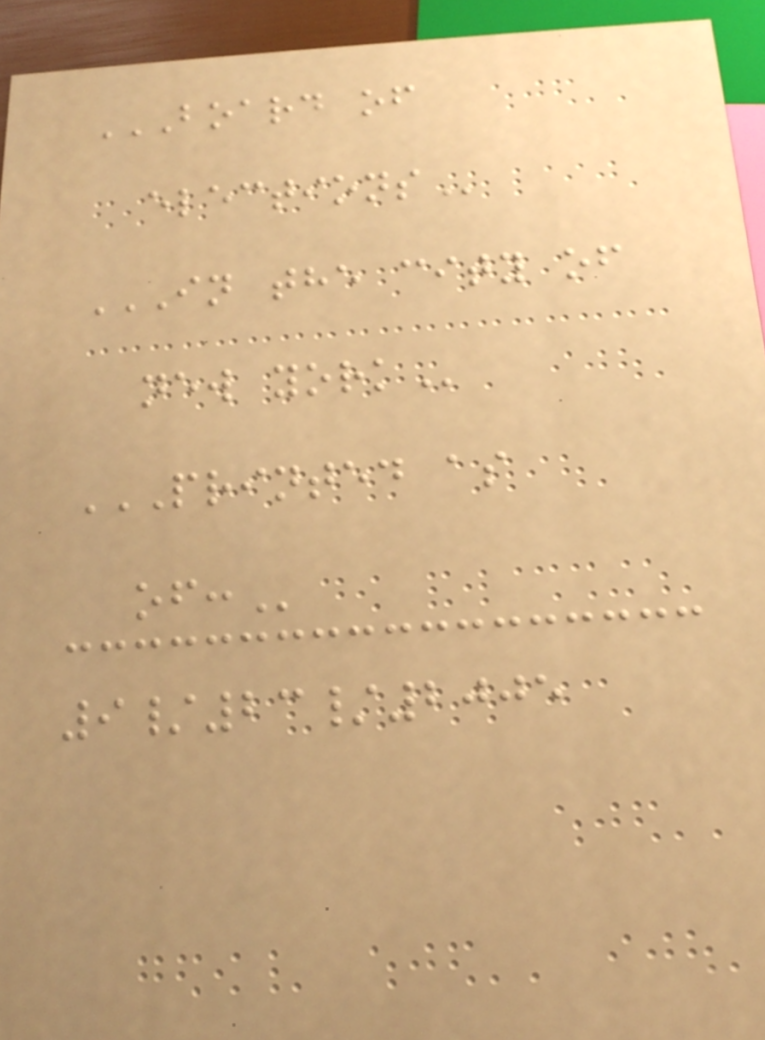BOARD OF
ELECTIONS
IN THE CITY OF
NEW YORK
PRINTED AS
OF:
9/23/2005
